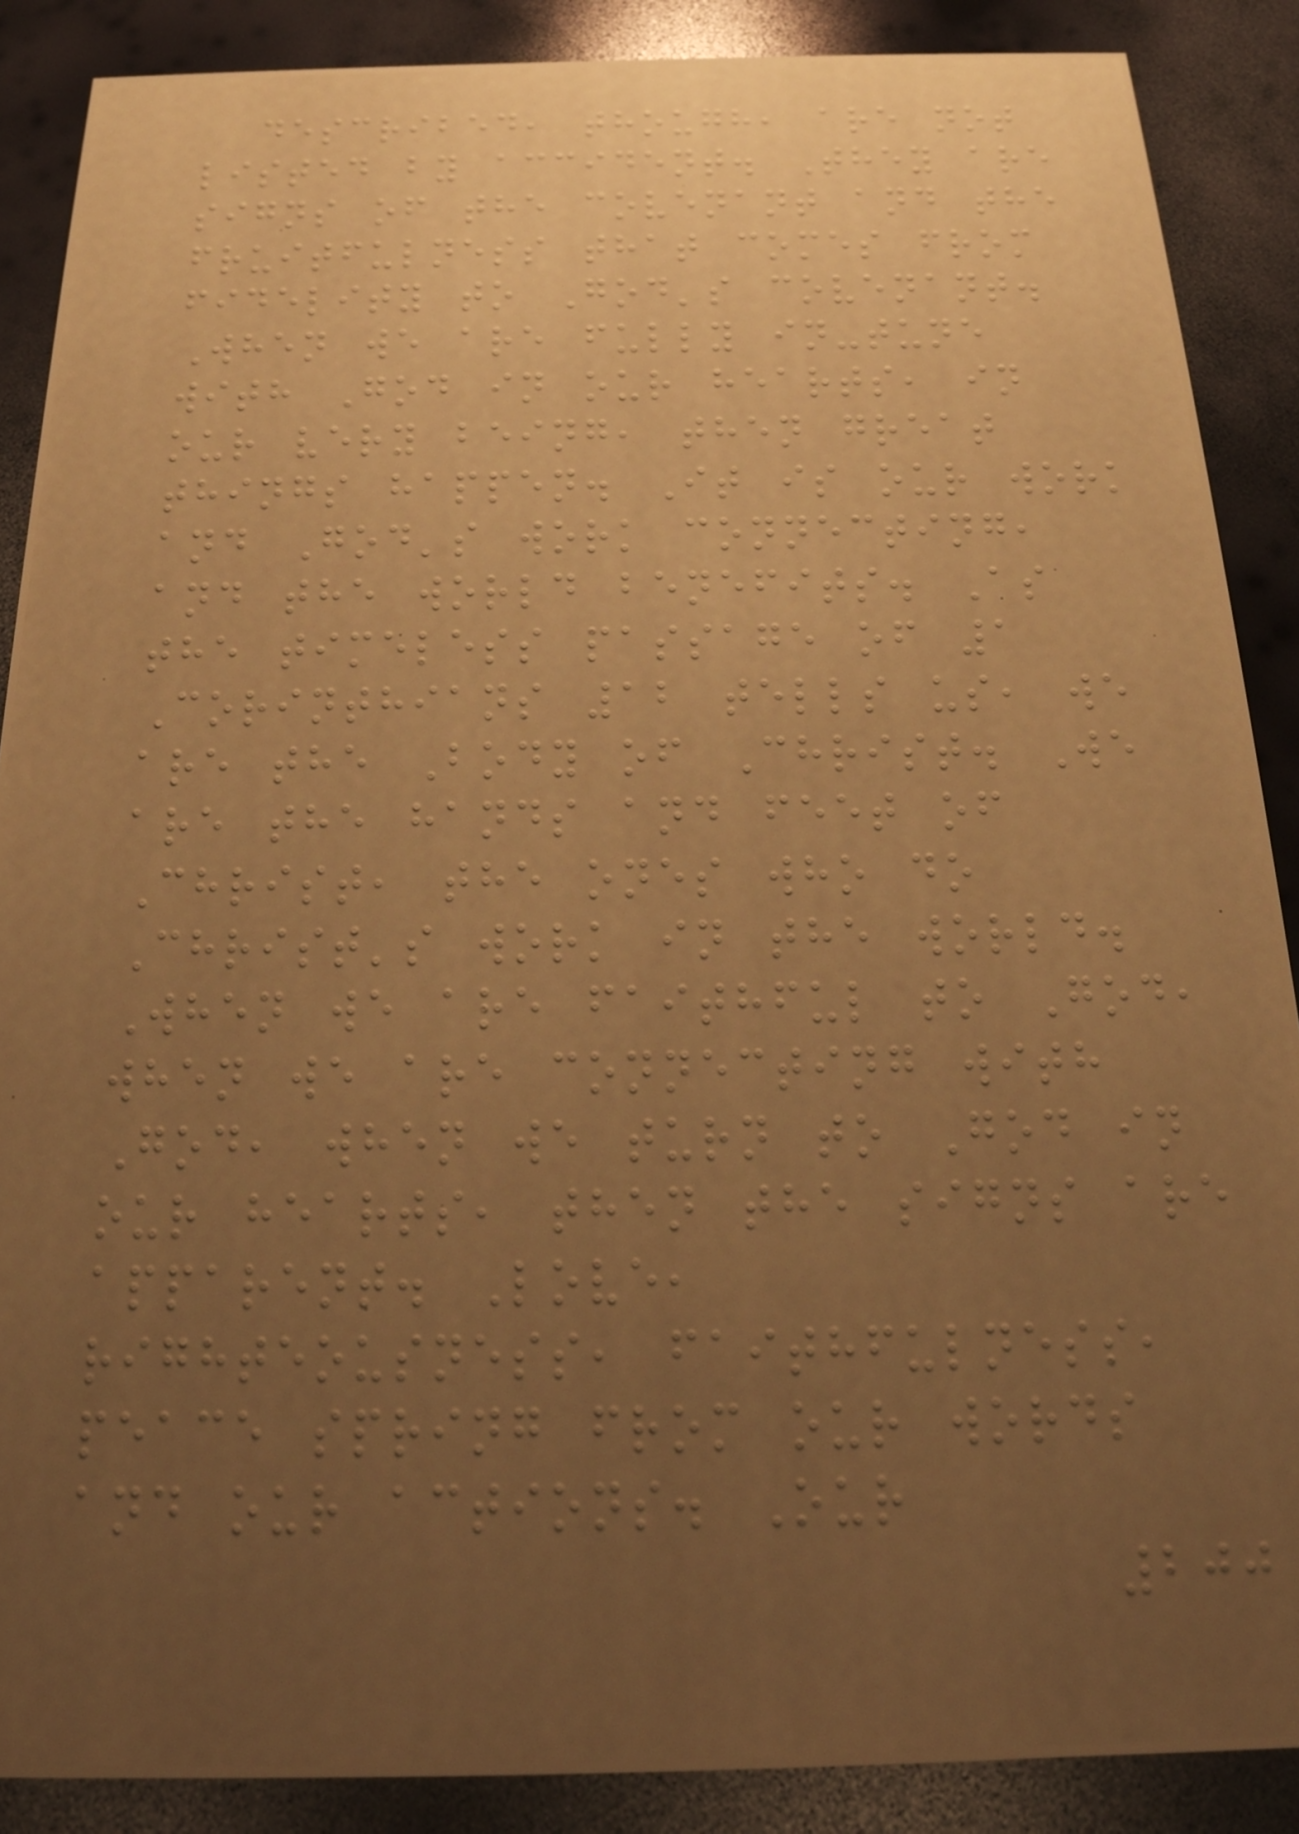described, though, are not
listed by accident. They are
signs of the covenant and the
fruitfulness that comes from
fidelity to God's covenant.
When we are fully in-tune
with God in our hearts, in
our very being, then great
things happen. It is our work
and God's work connecting,
and the world benefits. As
the timeless passage of 1
Corinthians 12 tells us, we
are the Body of Christ. We
are the hands and feet of
Christ, the ones who do
Christ's work in the world.
When we are faithful to God,
when we are connecting with
God, when we turn to God in
our hearts, then the signs are
apparent. Love,
righteousness, faithfulness,
peace spring from our words
and our actions. Our
200
